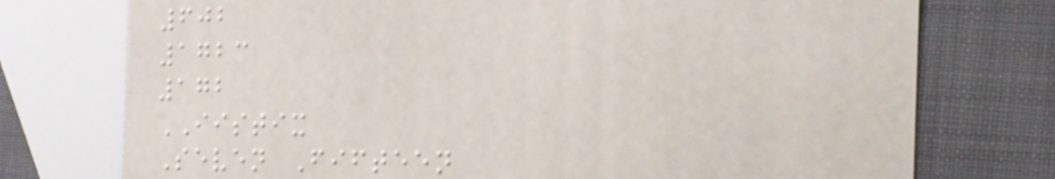602
1723
172
IISTIX
Seven Fifteen
